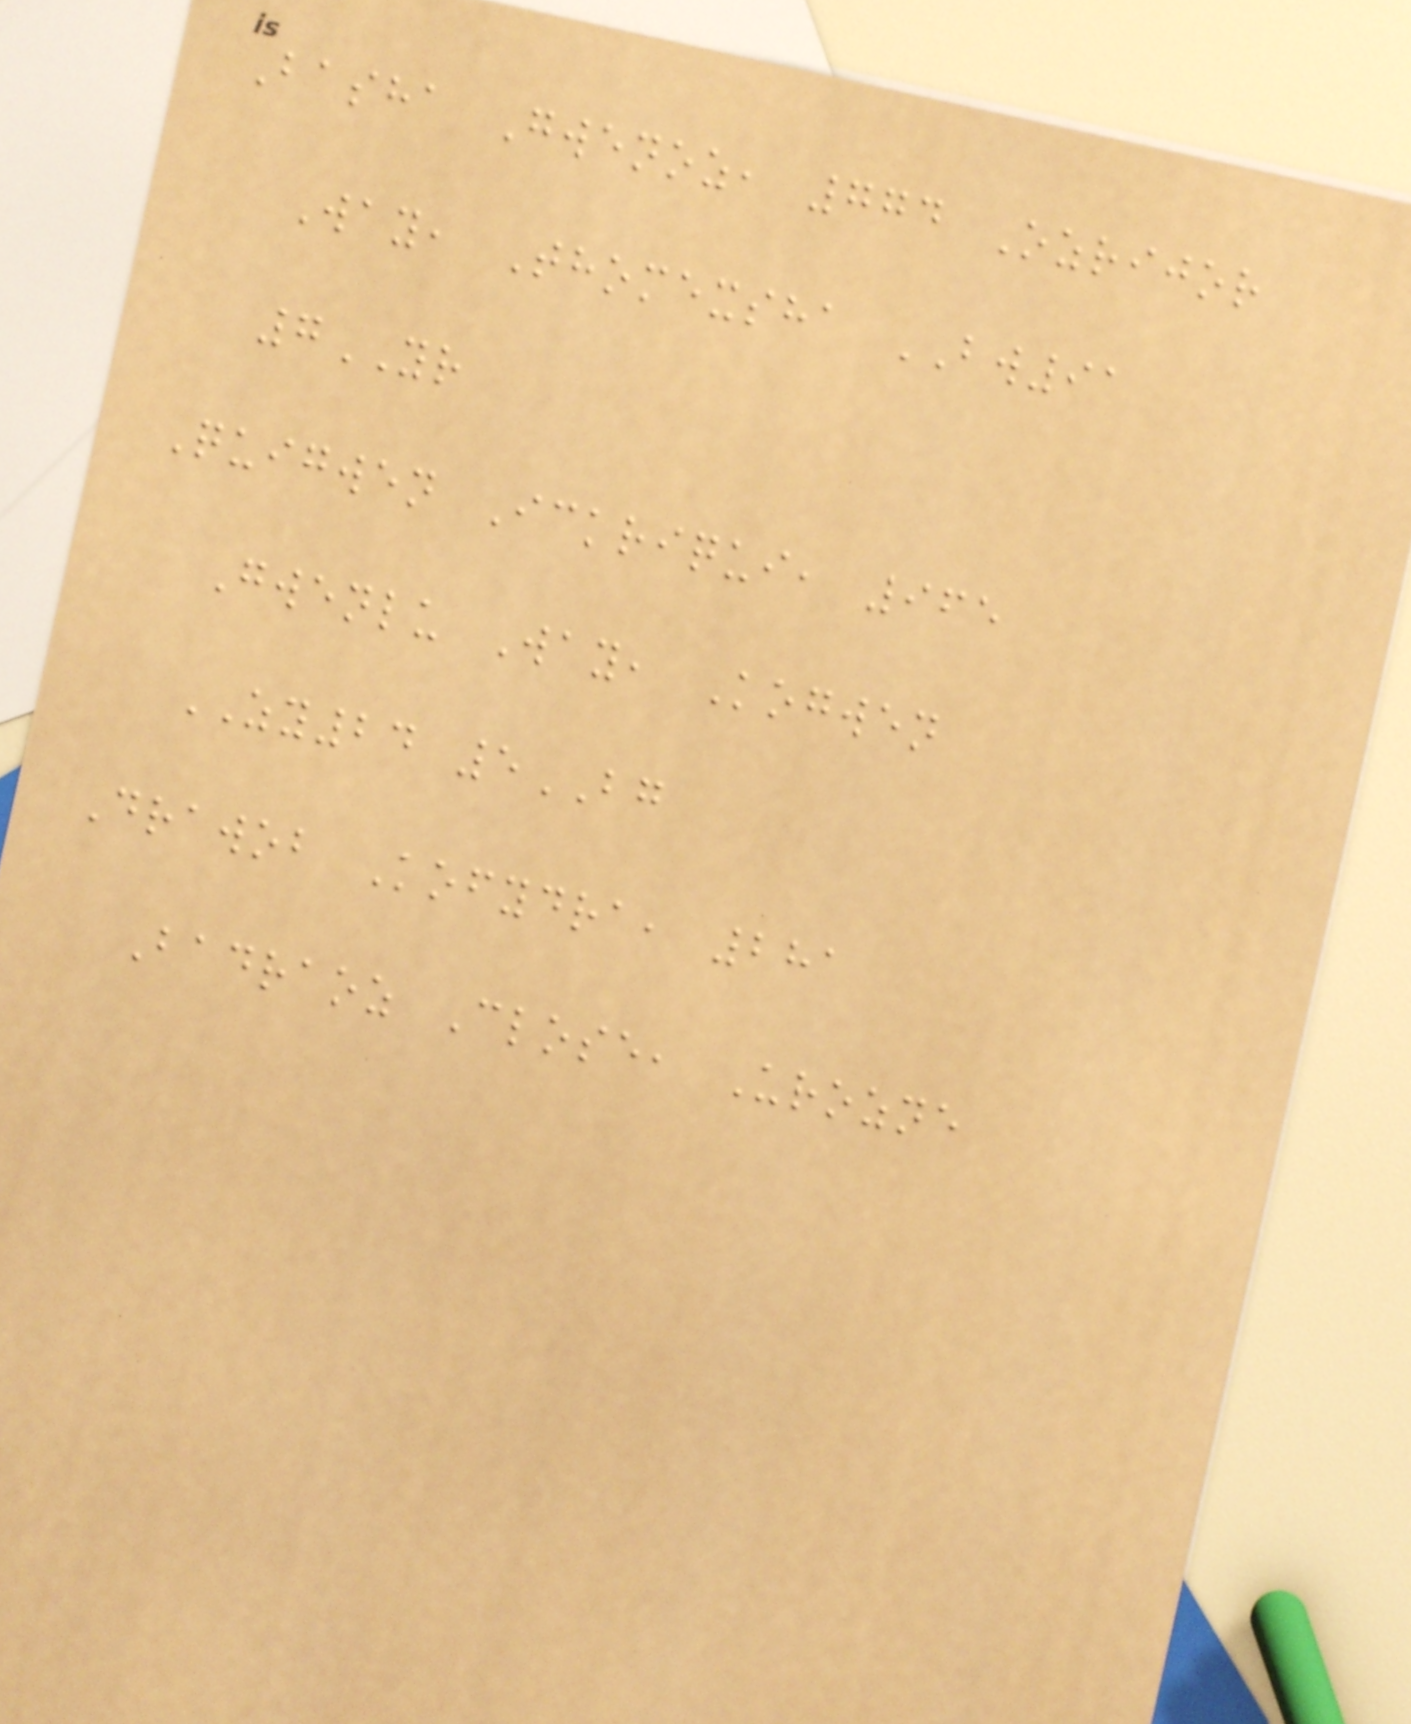Basha Gwenoz, 774 Ozrijor
Way, Thomexsha BW91
7YR
Quigwen Ickriqui, 965
Gwenlu Way, Kogwen
ZY24 5BG
Drawob Kofydra, 281
Badraoz Close, Urozne
